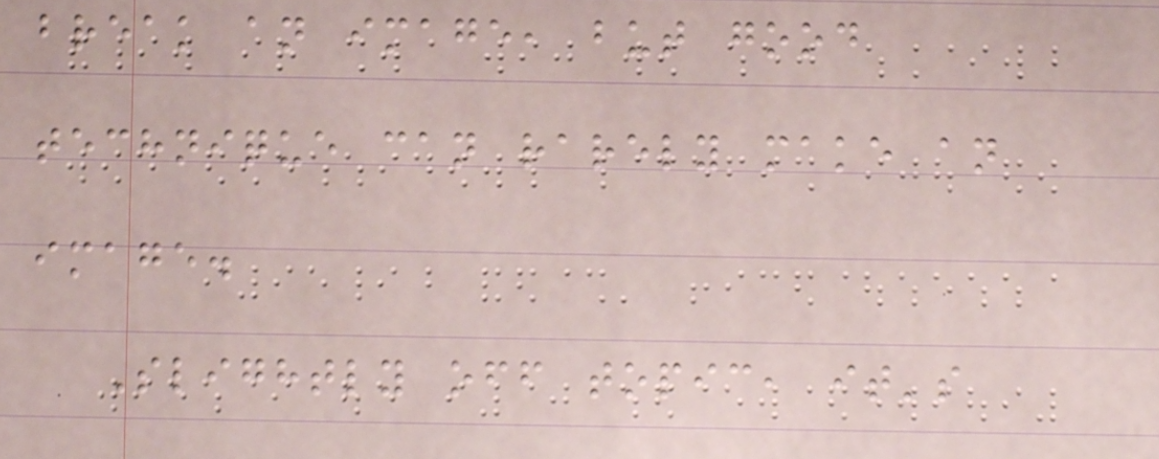break an image, but good
technique can rarely make an
image.
Slightly off topic, it's
